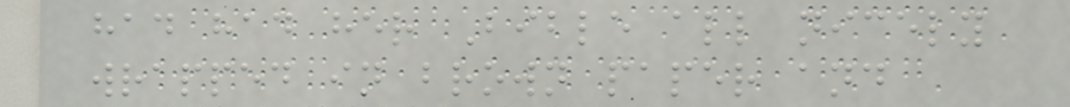had had her Bible all nicely
wrapped in brown paper and
